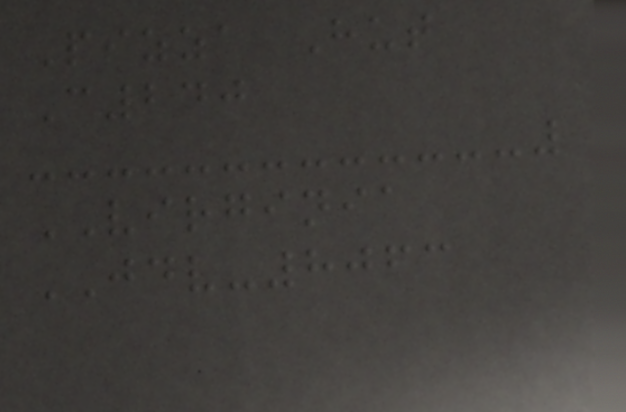Pizza Hut
C240
VIRGINIA
JDV-8063
